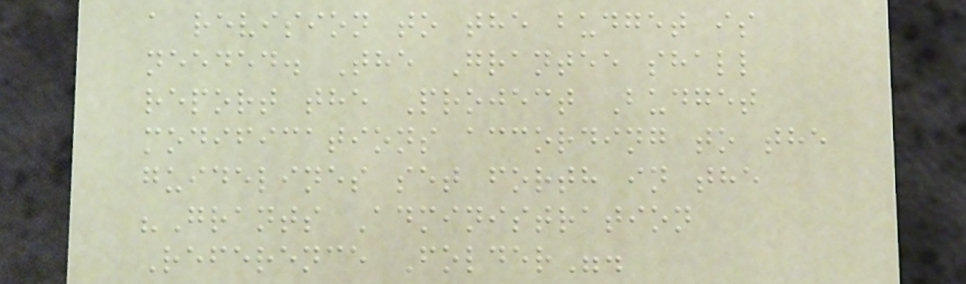a revision to the budget is
needed. The Grantee shall
report the Project Budget
modifications according to the
guidelines set forth in the
"Grants Administration
Reference Folder".
